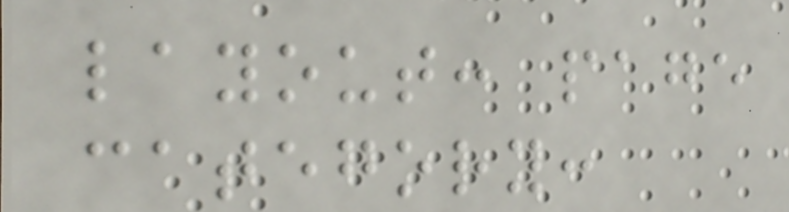layout: page
category:
